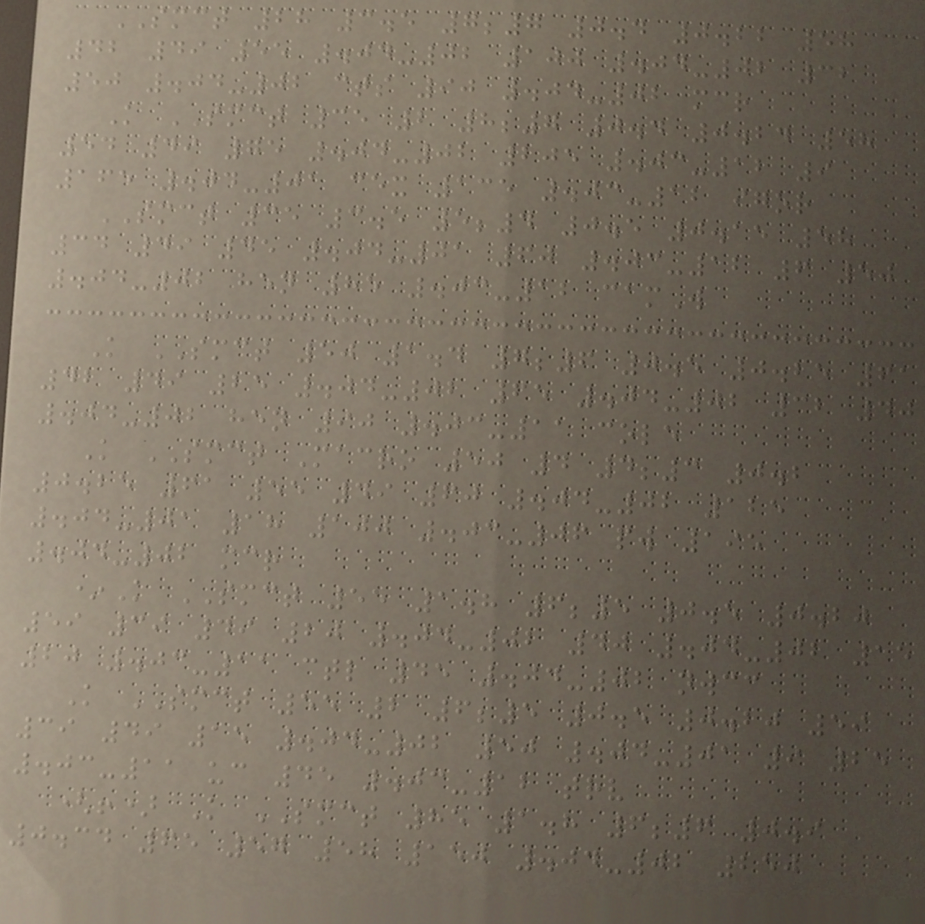SMCT 28 3.5 7;7 0.4 0.22 58
42 49 55 .04-02 100 .04-02 32
50 .04-02 cts 90 .04-02 mcr
K SMCT 35 2 8;7 0.4 0.24 58
54 49 75 .04-02 205 .03-12 9
165 .04-01 cex 135 .03-12 igor
SMCT 35 3.5 5;4 0.5 0.15 58
34 49 45 .04-01 60 .03-12 6 50
.04-02 hen 85 .03-12 camW
K SMCT 50 1.4 7;6 0.5 0.25 61
42 49 25 .04-02 65 .04-02 32 40
.04-02 hen 90 .03-11 cole
K SMCT Macro 50 4 4;3 0.2
0.25 61 55 49 60 .04-02 125
.04-01 18 100 .03-06 pw 195
.04-02 mcr
*K SMCT 55 1.8 6;5 0.5 0.20
59 39 49 20 .04-02 40 .04-02 15
20 .03-11 ctl 45 .04-02 nwcc
K SMCT 55 2 6;5 0.5 0.20 59
39 49 15 .04-02 50 .04-01 9 25
.03-11 uc 45 .03-12 trv
(!) K SMCT 85 1.8 6;6 0.9
0.34 65 57 58 150 .04-02 250
